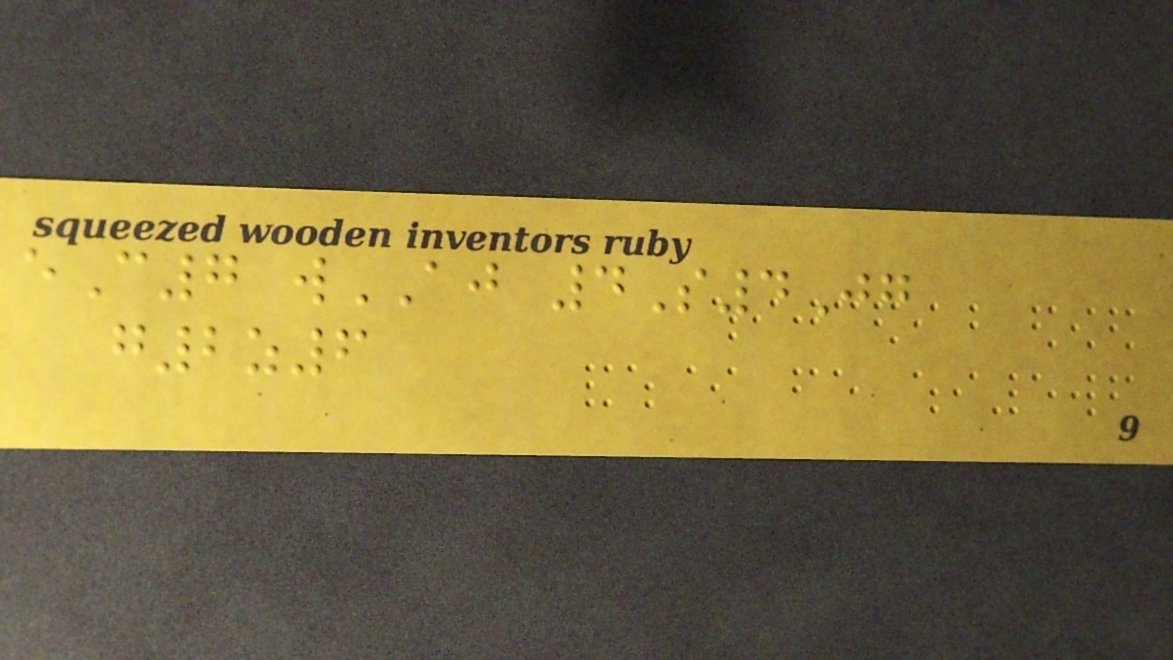eC7 wAJ 4S4Jg
g2z6
